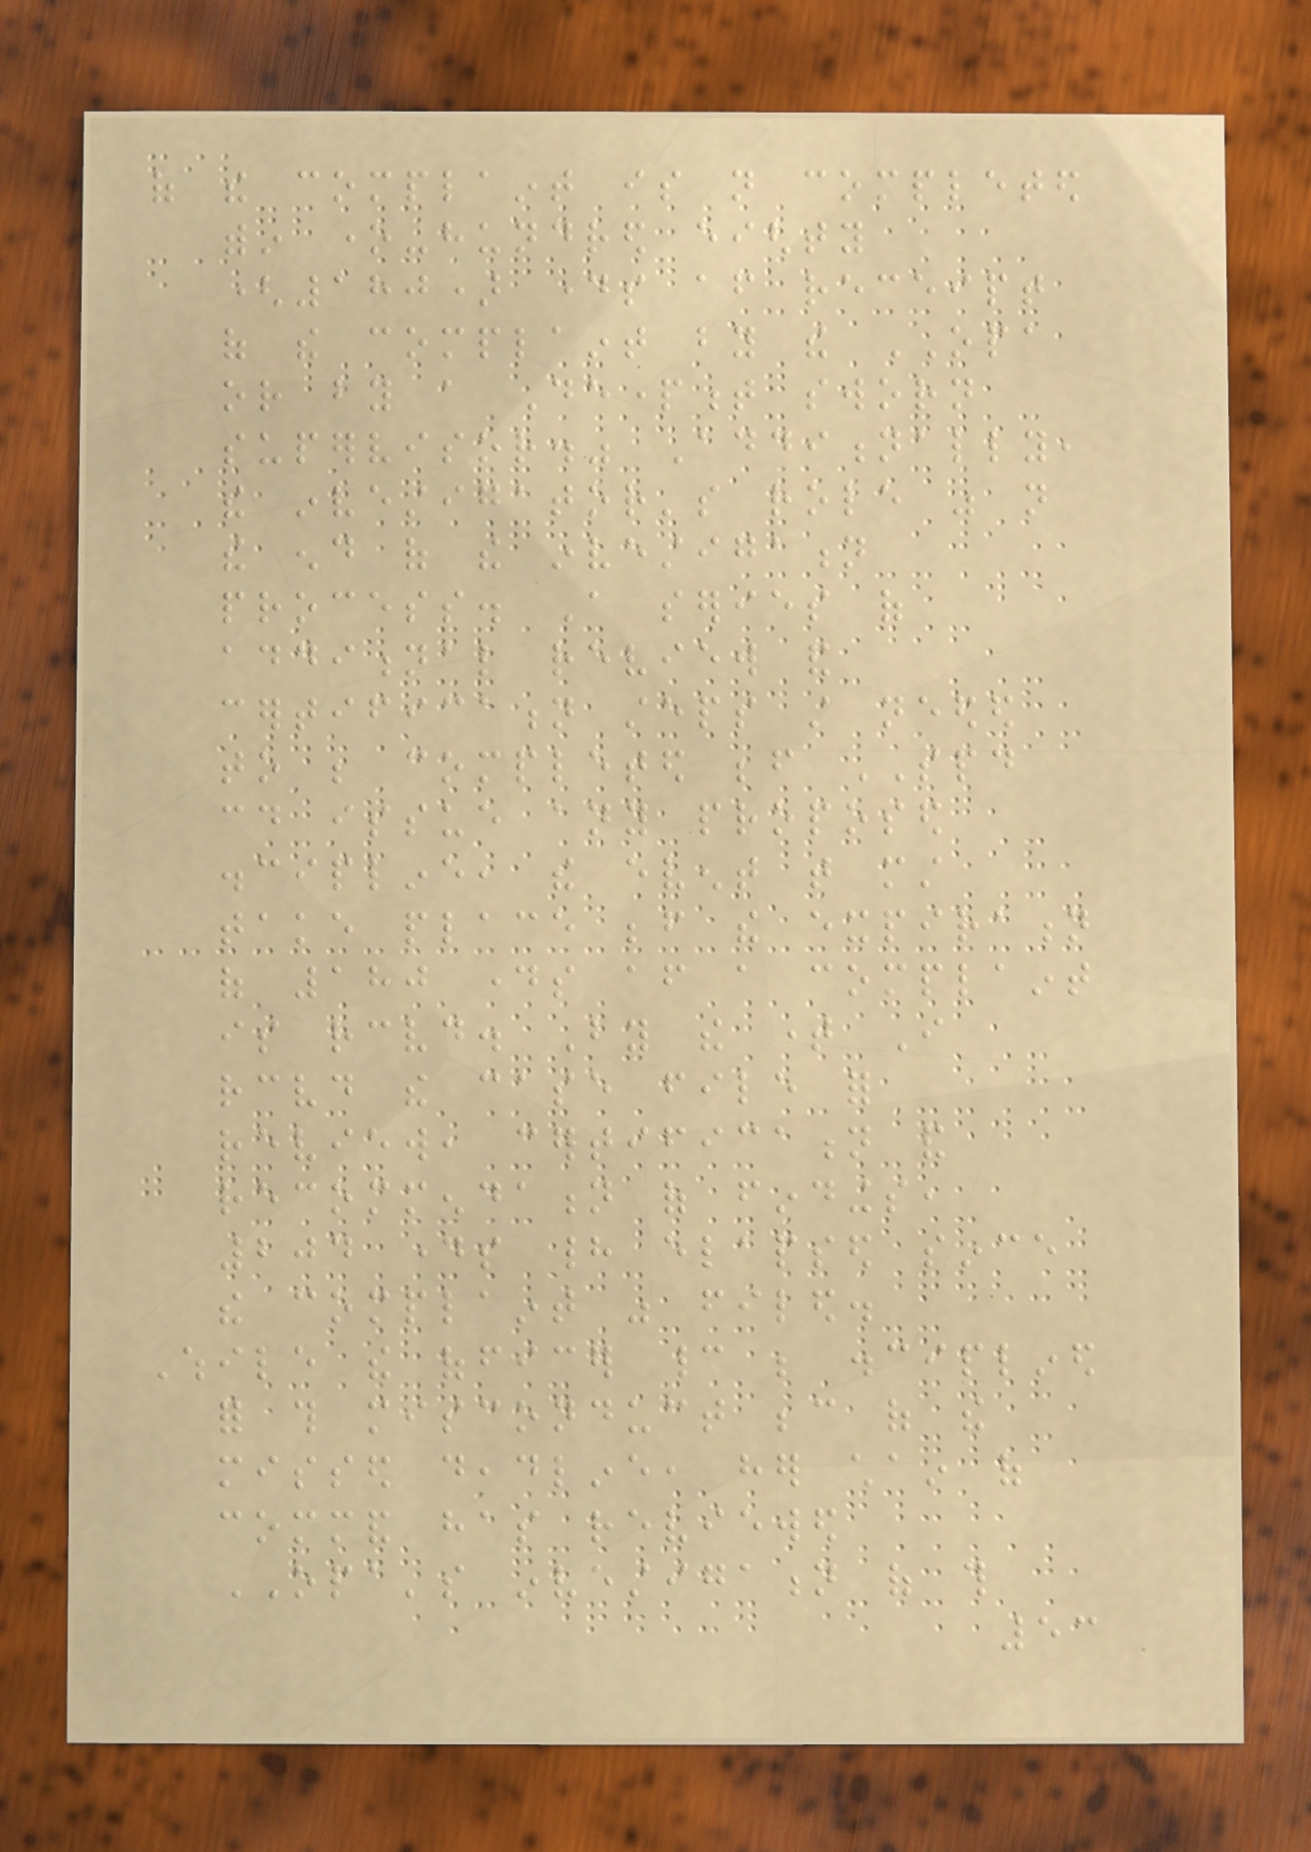of the complaint is not completed
within one-hundred eighty
(180) days after receipt
of the complaint by the OPA
or by a Department sworn
supervisor." Additionally,
the investigator's role was not
the end of the investigation
process. A series of
additional review and
certification steps still needed
to be completed before SPD
could issue any proposed
discipline, the event that must
take place before the expiration
of 180 days after a complaint
is received. By the time I
received the case file for
review, certification and
recommendation of findings,
204 days had elapsed since
the complaint was filed.
While the officer cannot be disciplined
for this misconduct because of the
missed deadline, her chain of
command has reviewed
OPA's investigation of this
53
